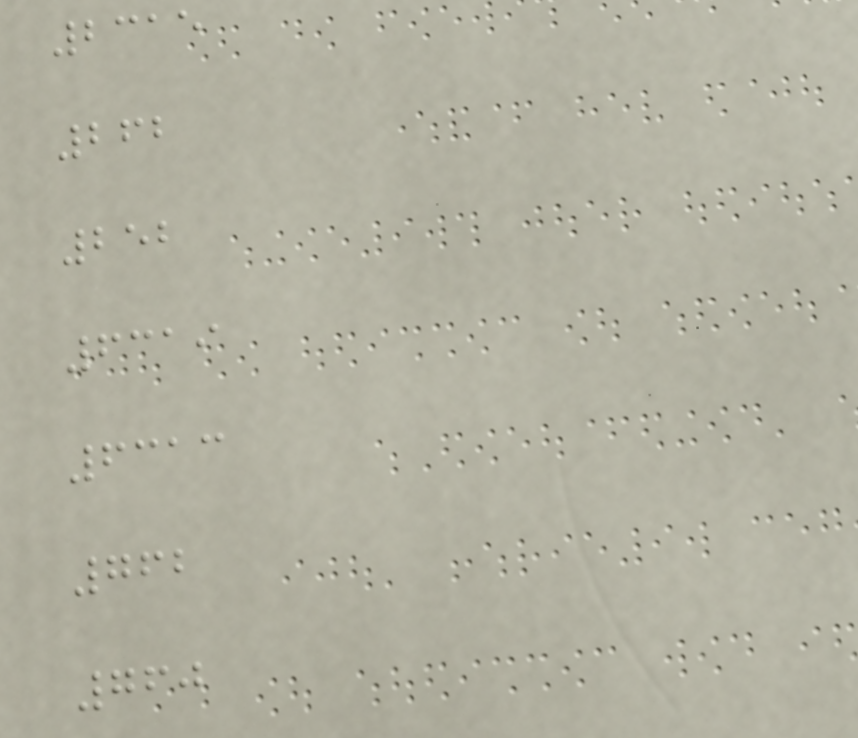2315
262
252
6319
6313
762
760
